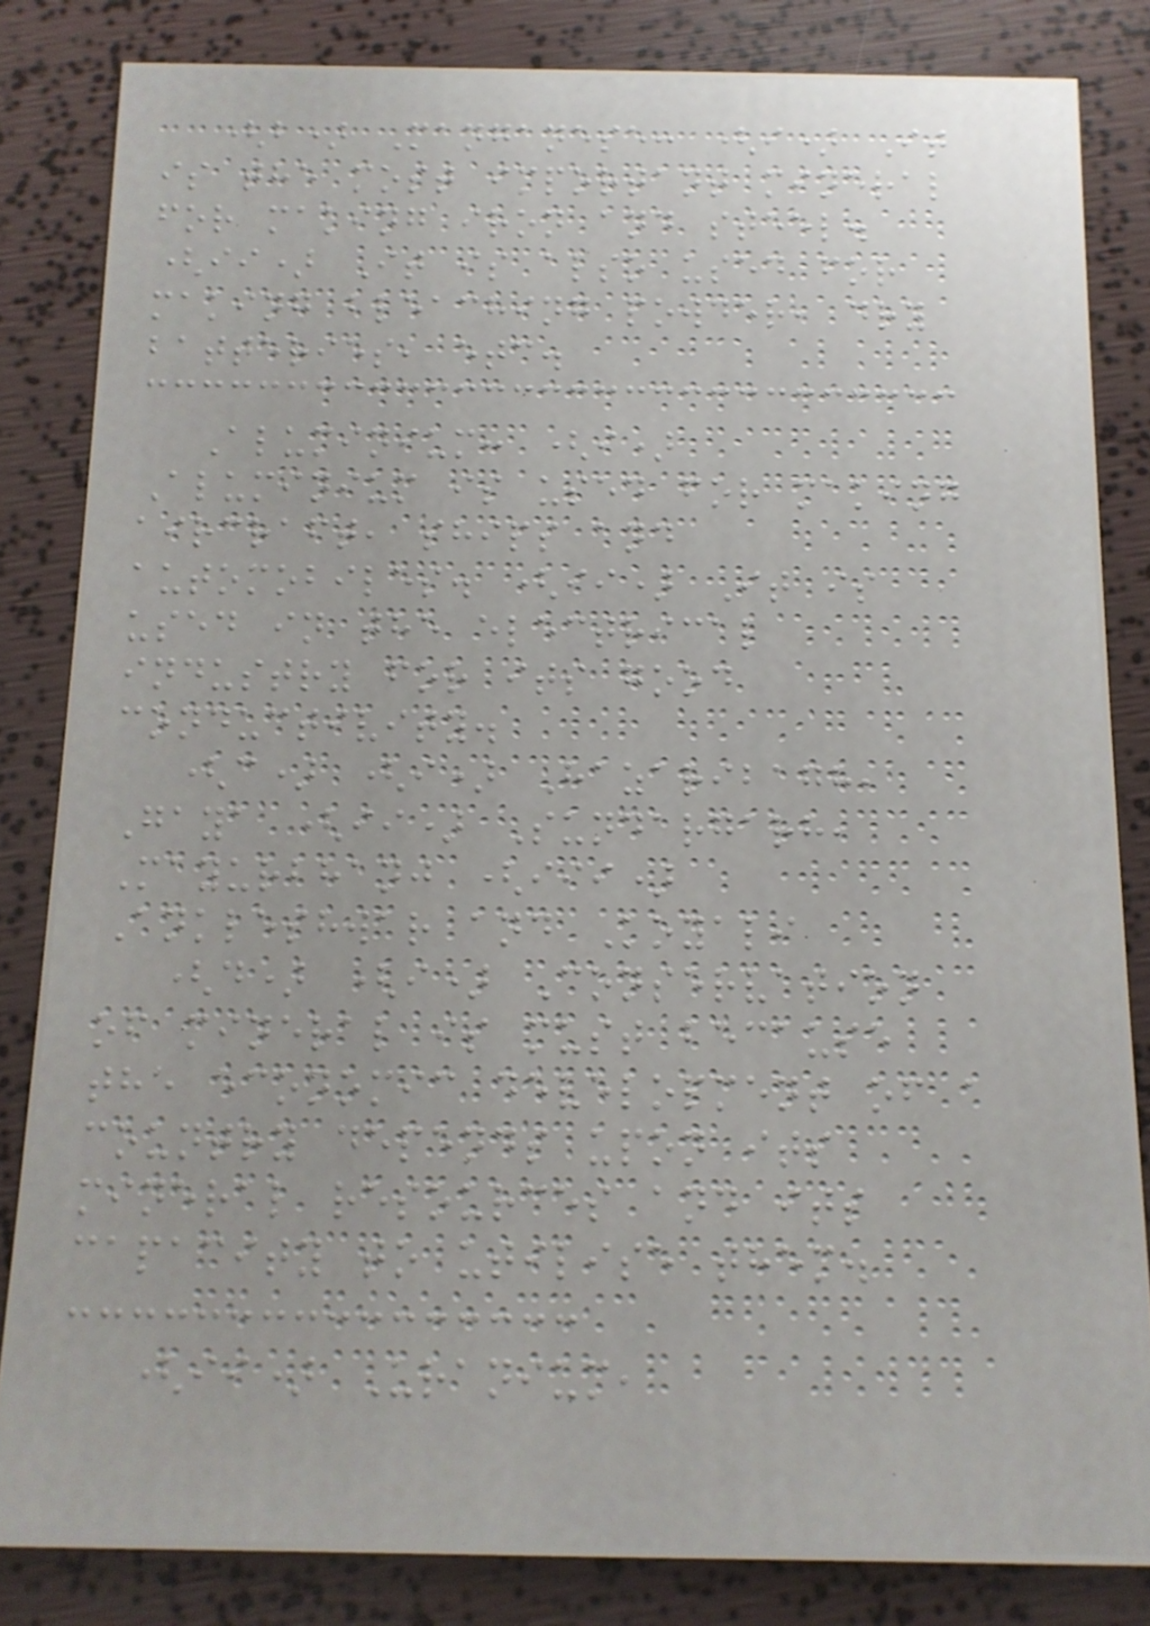(b) Manganese: (i) It
is the most important mineral
for making iron and steel.
(ii) It is also used for
making bleaching powder, dry
batteries, etc.
Aluminium: (i)
Aluminium is used for making
aircraft, ships and
automobiles. (ii) It is
used in the electrical
industry for its good
conductivity.
(c) (i) Hazaribagh,
Gaya (ii) Sundargarh,
Mayurbhanj (iii)
Ankleshwar and Koyali
(d) (i) Conservation
of mineral is must because
the economic development of a
country depends upon its
mineral resources and its
capacity to utilise them.
(ii) Uranium,
